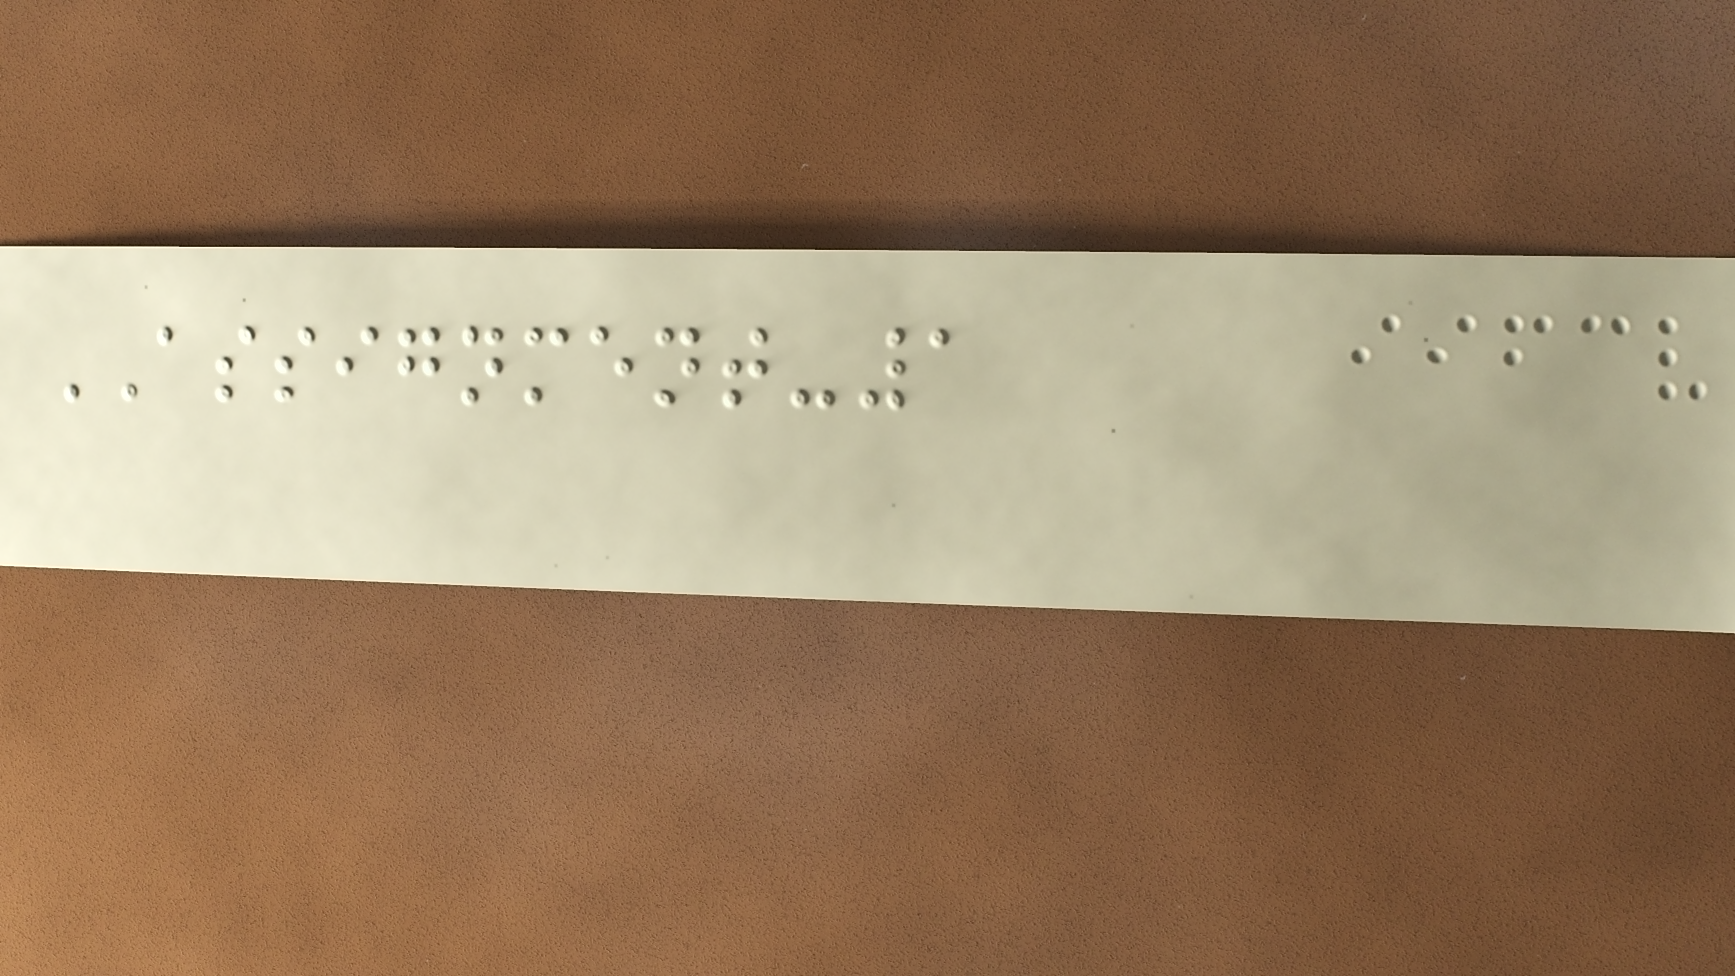ASSIGNMENT-1
